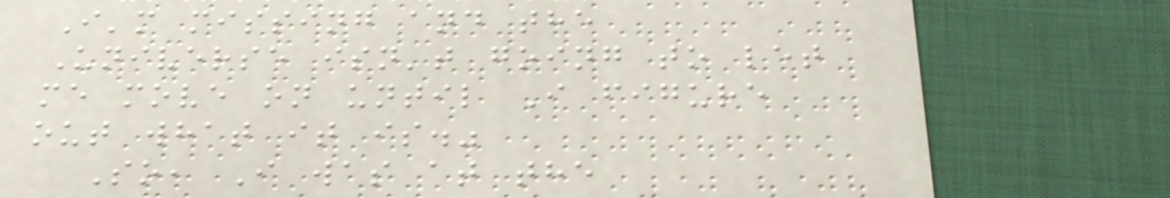I'm missing and the
Universe isn't going to let
me move on until I figure
out what it is."
So, I was at the
